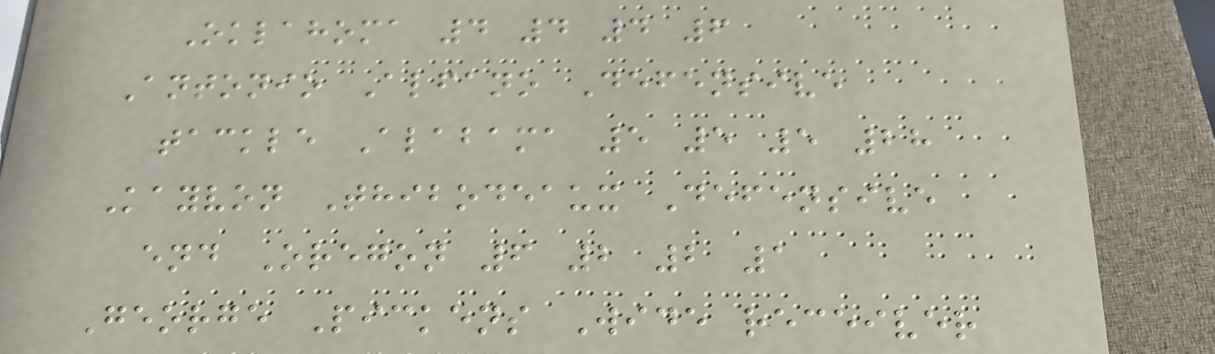Oklahoma 4 4 4 6
Antonio Alfano Defensive
tackle Alabama 5 5 5 28
Kayvon Thibodeaux Defensive
end Oregon 6 2 2 1
George Pickens Wide receiver
